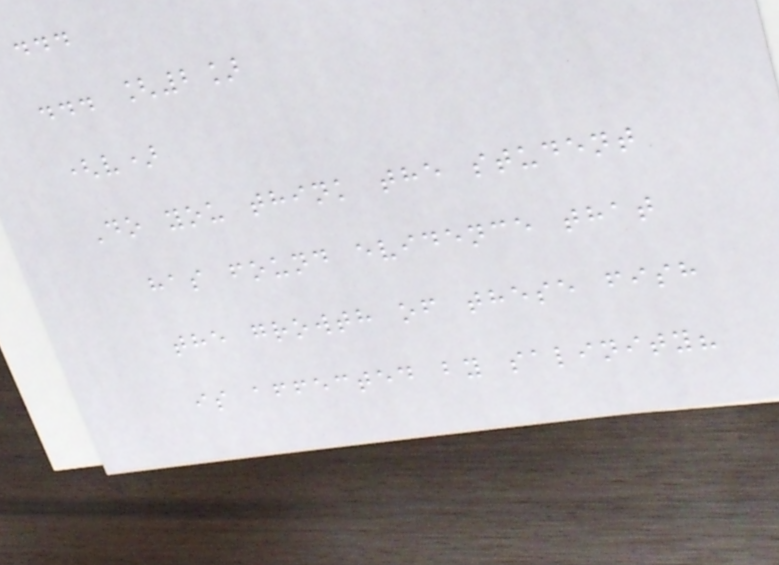...
... [2]
(v)
Do you think the student
has found evidence that
the growth of these fish
is affected by salinity?
